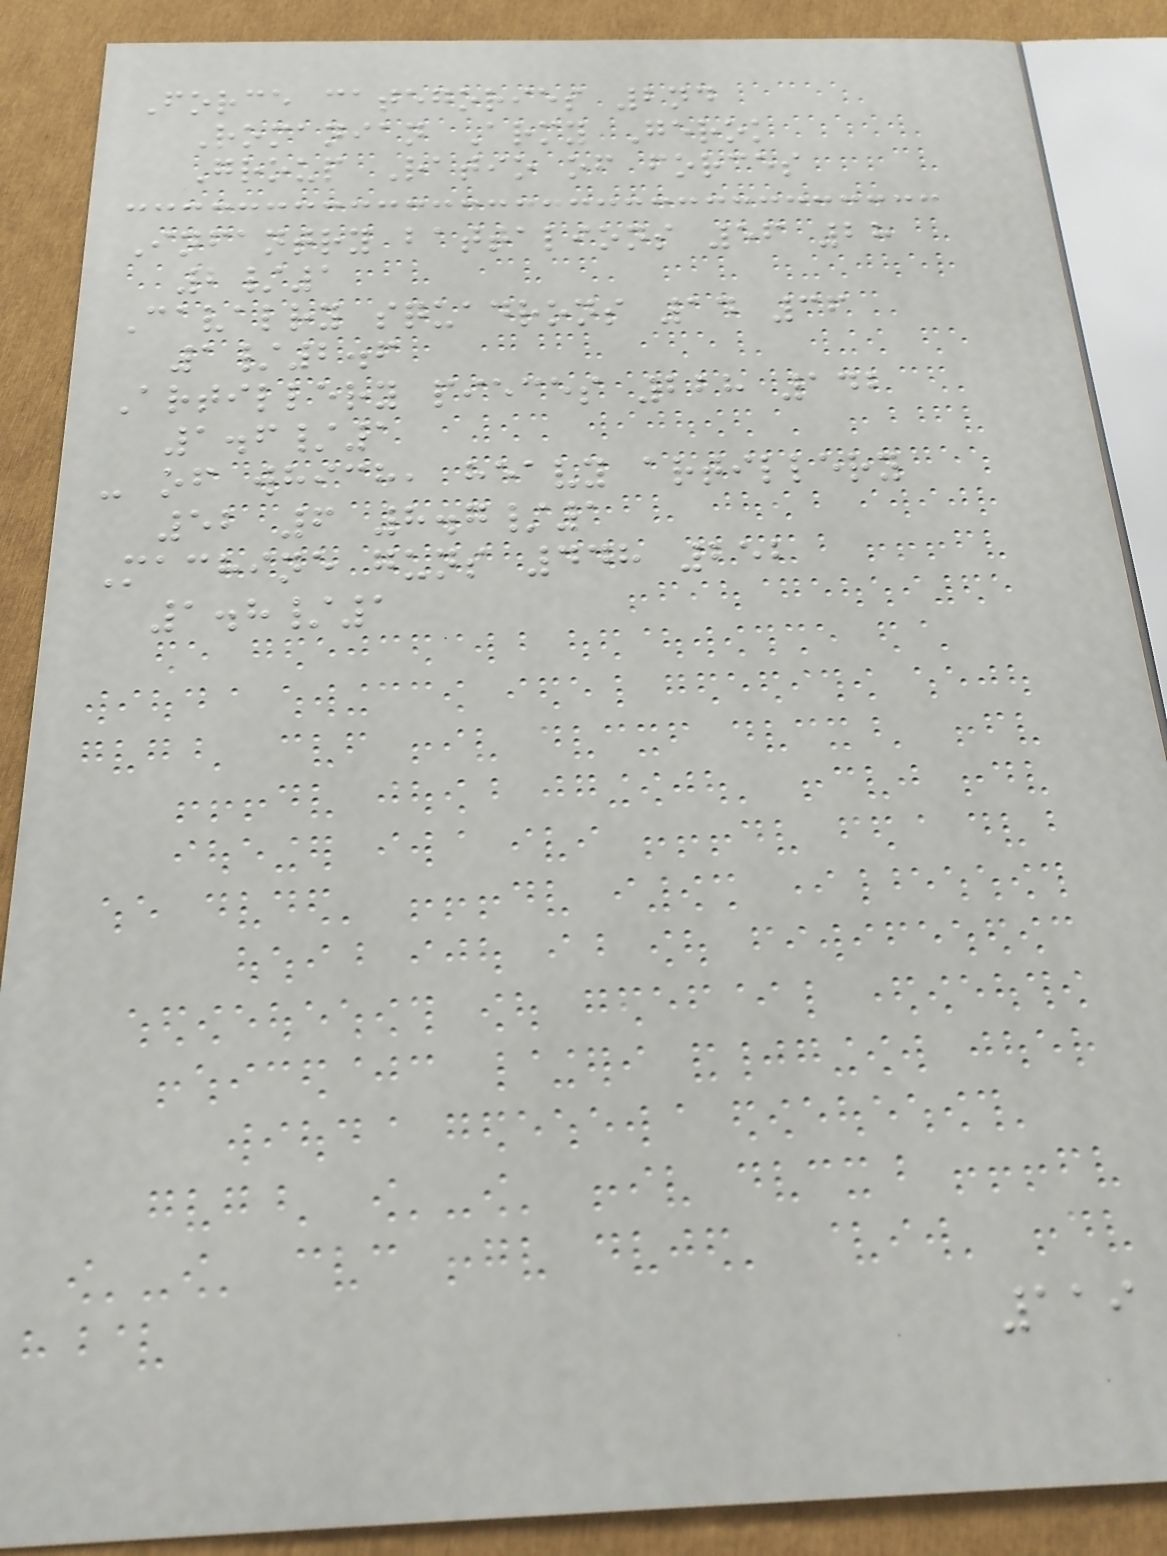Force categories 2nd
Romanian Army Gerok
Group Ratio of forces
Infantry battalions 56 28
2/1
Cavalry squadrons 14 36
1/2.6
Artillery pieces 228 142
1.6/1
- of which, heavy artillery
52 6 8.7/1
Machine guns 448 252
1.8/1
119
